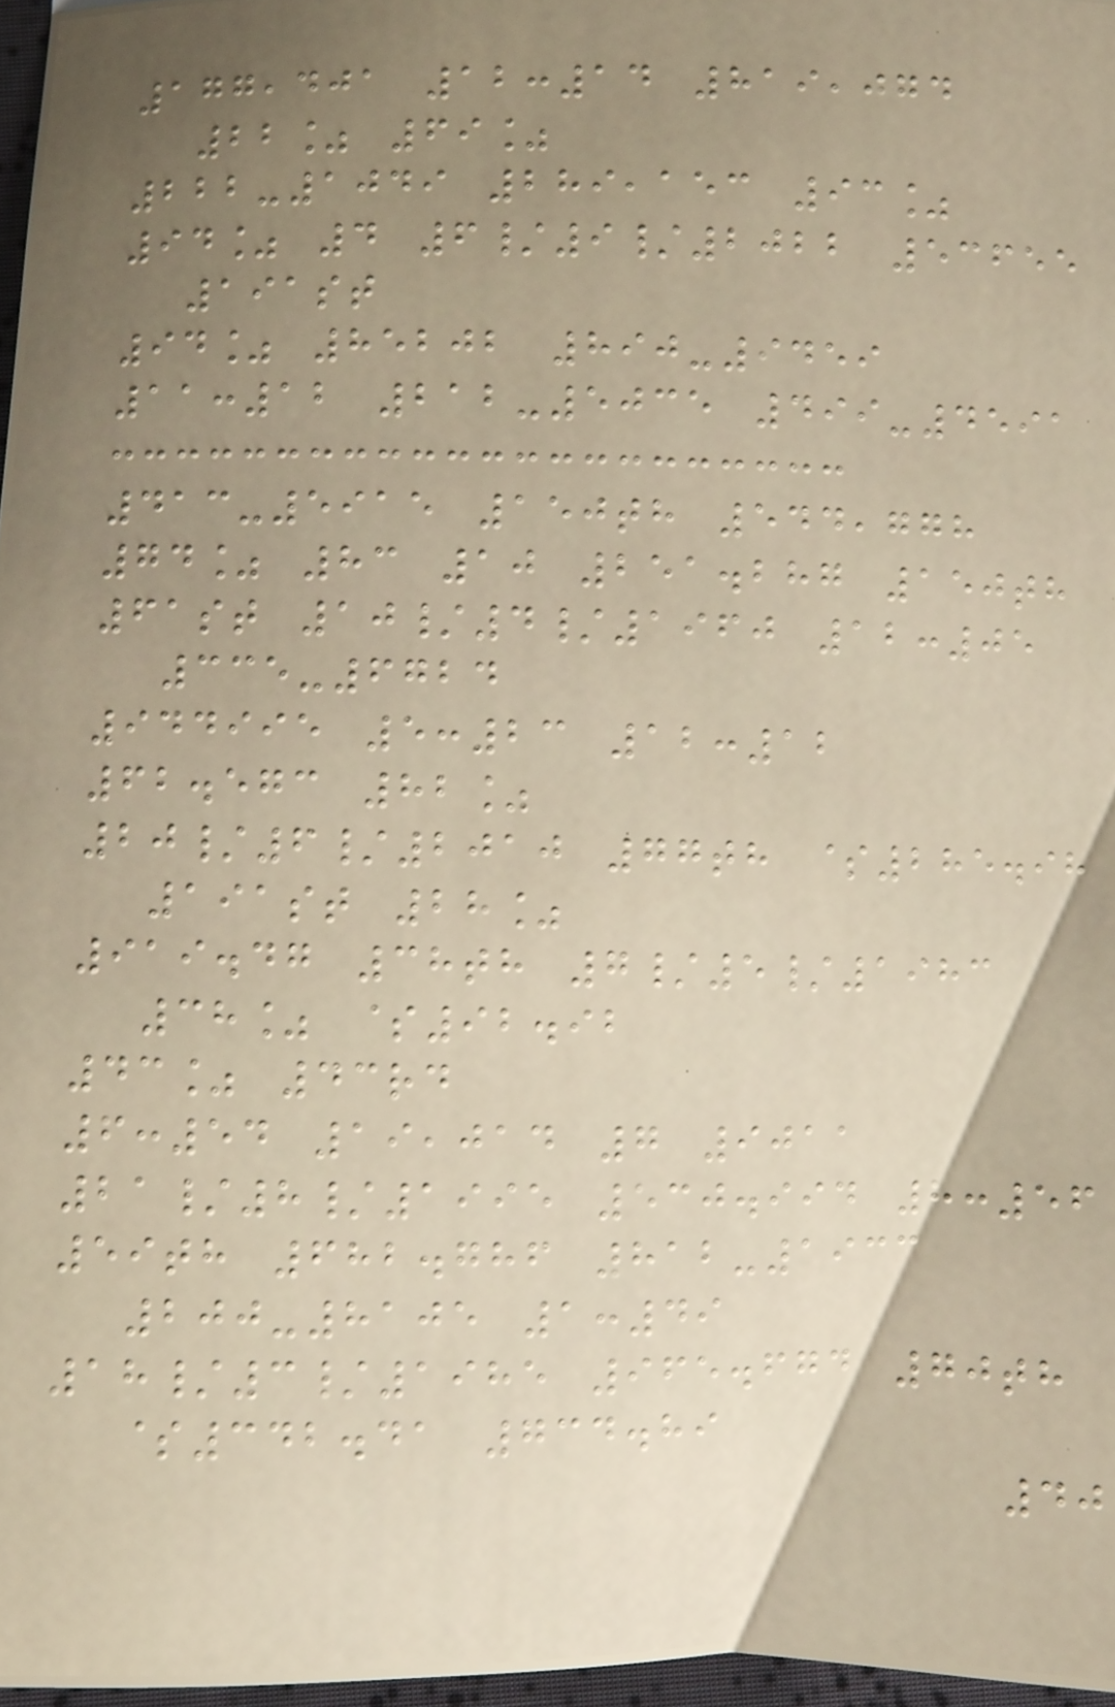177,401 12:14 819,074
22% 69%
222-1049 289,153 93%
94% 4 6/9/2022 53655
191st
94% 85202 890-9459
11:12 212-5035 499-4591
413-5915 150th 544,778
74% 83 10 251.287 150th
61st 10/4/1960 12:05
335-6724
944995 5:23 12:12
62.573 82%
20/6/2010 77th $285.98
191st 28%
919.47 38th 7/5/1983
38% $92.92
43% 43rd
6:54 19,014 7 9011
21/8/1995 530.994 8:56
59th 682.786 812-1933
200-8105 1:49
18/3/1985 965.674 70th
$342.41 734.89
40
